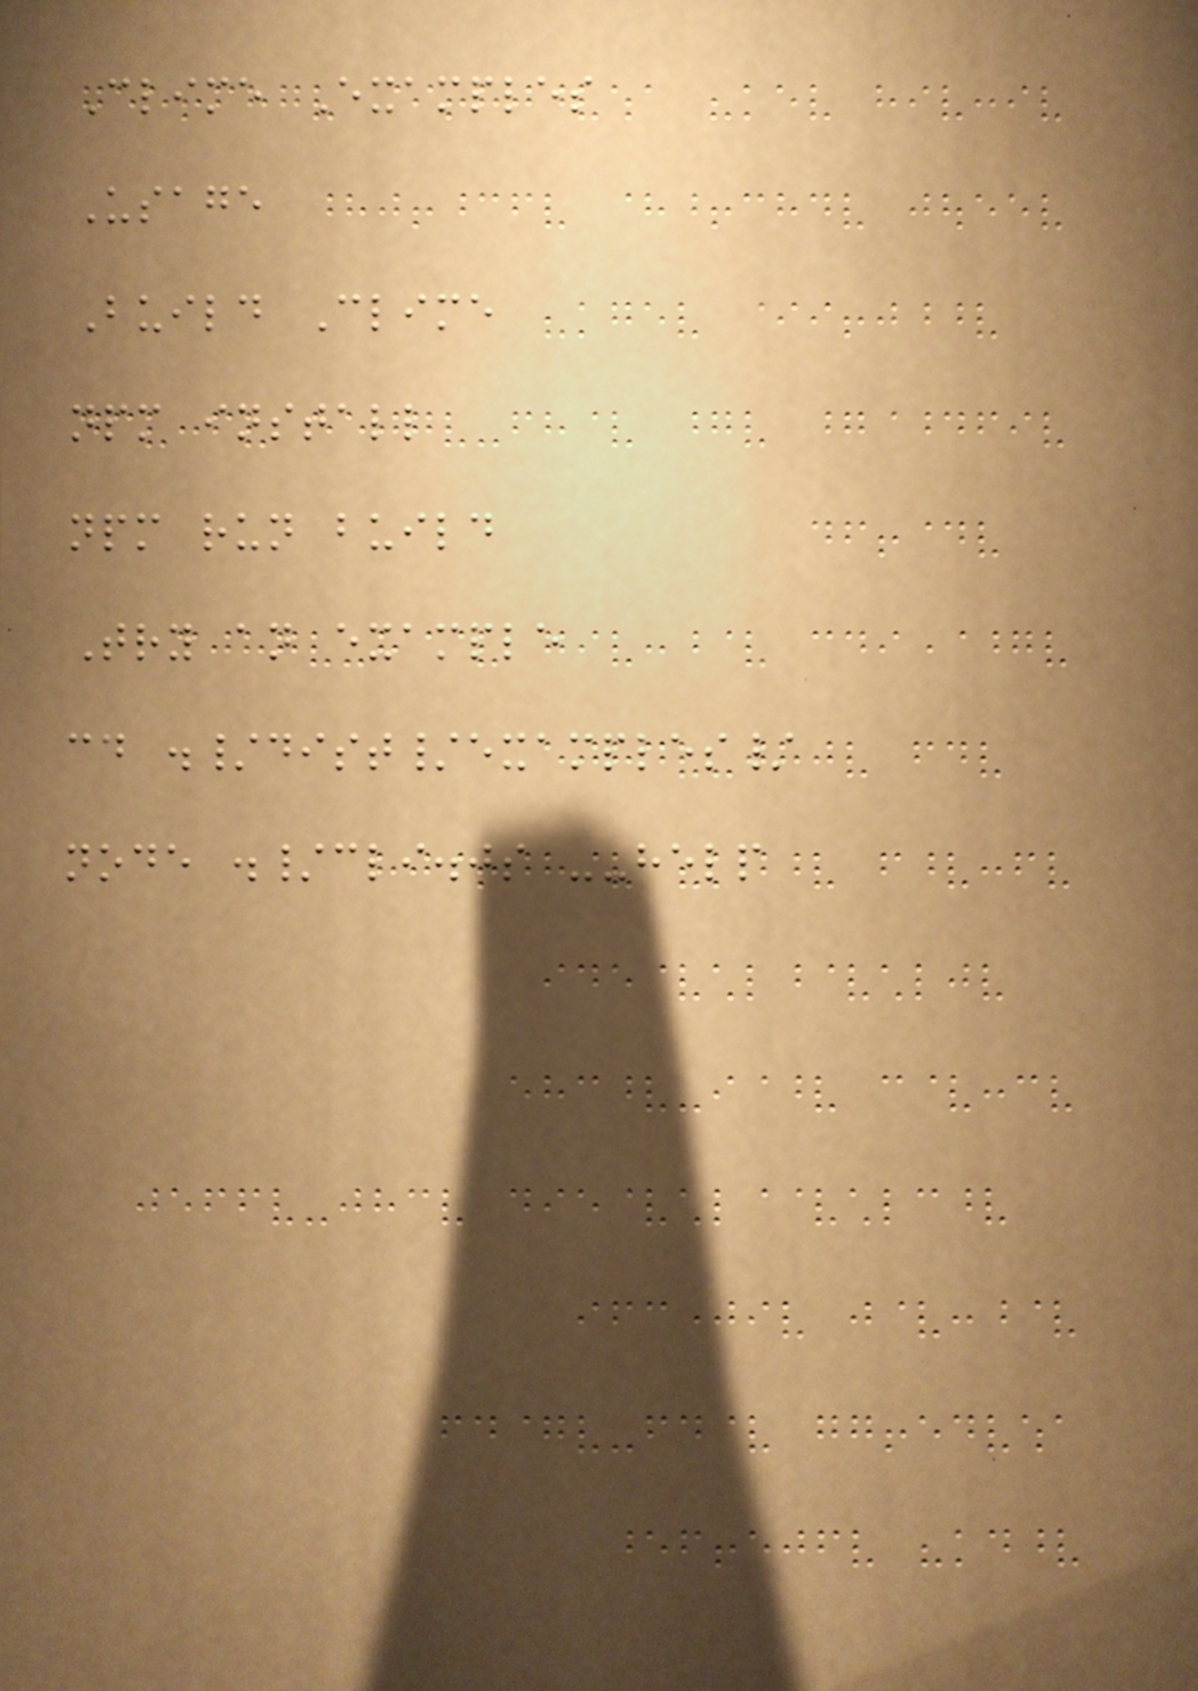Clime Examples
Usage
Build Clime
npm install
npm run build
Try an example
cd ./dist/examples/
node ./cli.js --help
